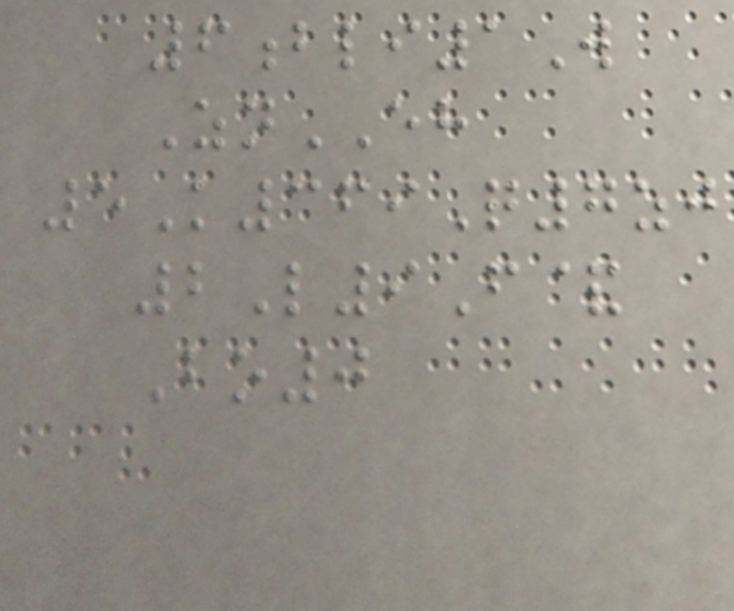6bli1W
ZnEH
5K369Q7zj
2L9F&
Bo0
